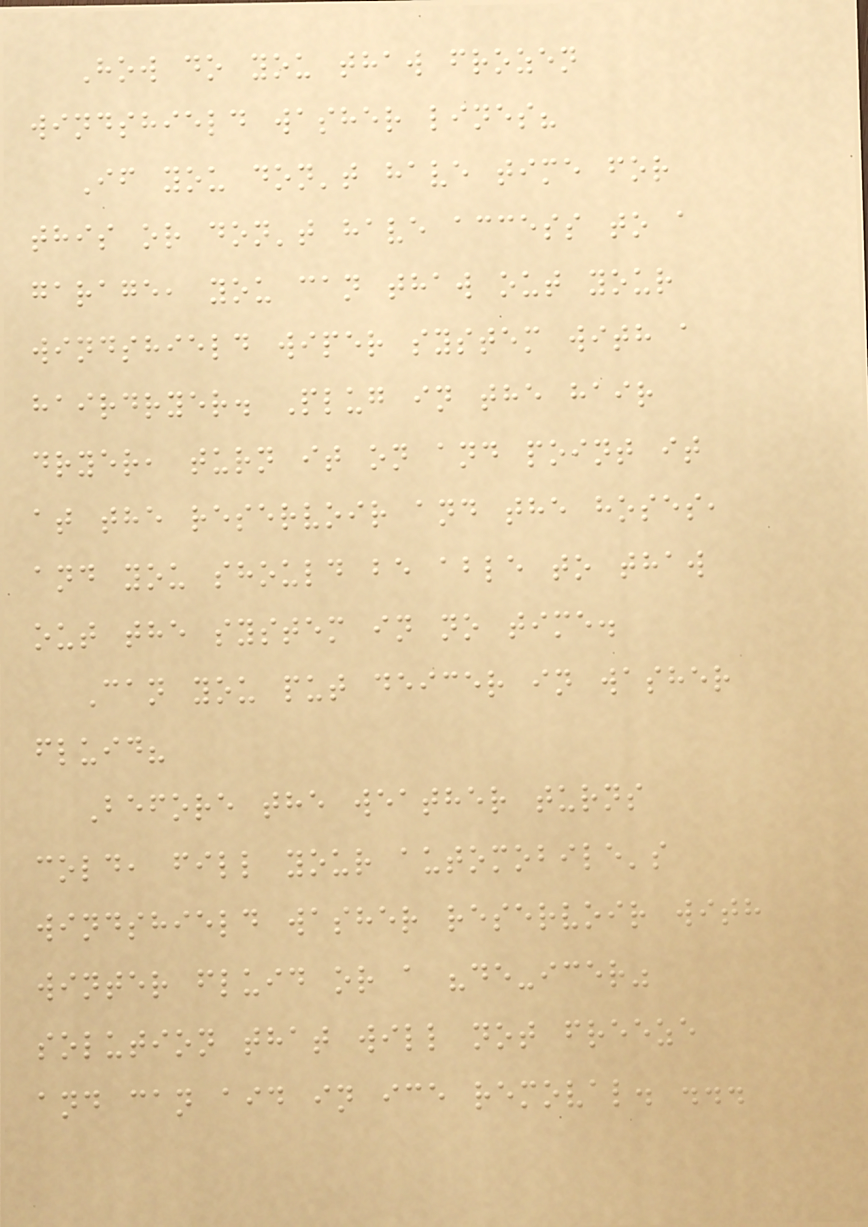How do you thaw frozen
windshield washer lines?
If you don't have time for
this or don't have access to a
garage, you can thaw out your
windshield wiper system with a
hairdryer. Plug in the hair
dryer, turn it on and point it
at the reservoir and the hoses,
and you should be able to thaw
out the system in no time.
Can you put deicer in washer
fluid?
Before the weather turns
cold, fill your automobile's
windshield washer reservoir with
winter fluid or a "de-icer"
solution that will not freeze
and can aid in ice removal. ...
